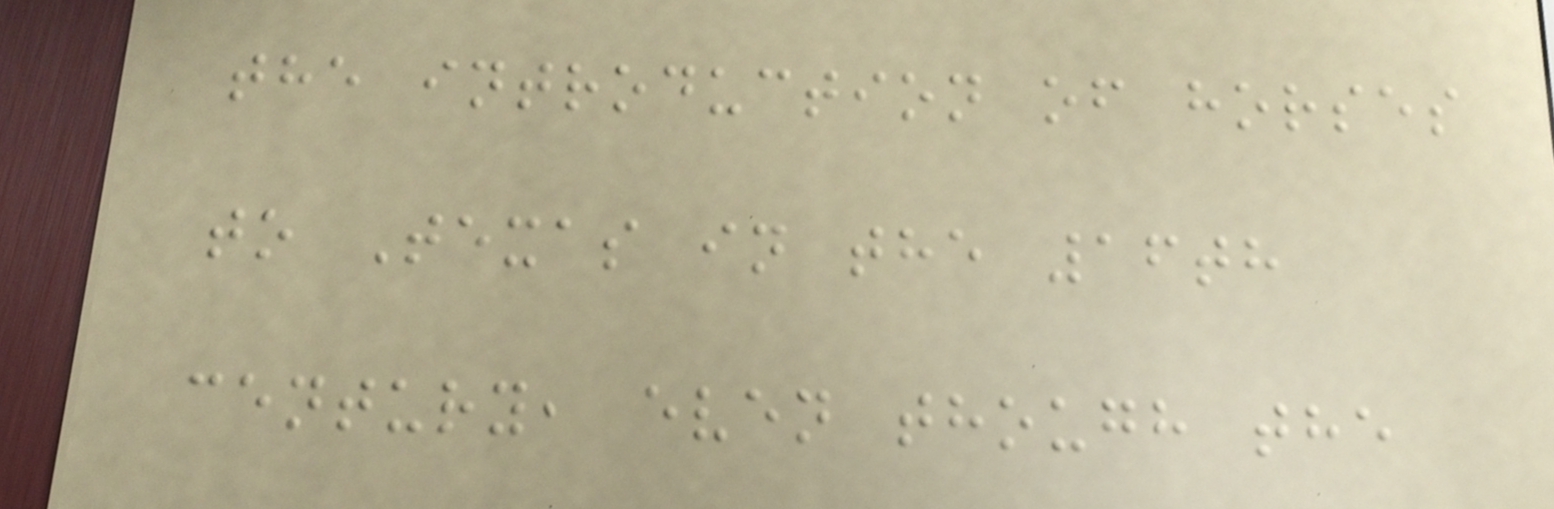the introduction of horses
to Texas in the 16th
century, even though the
